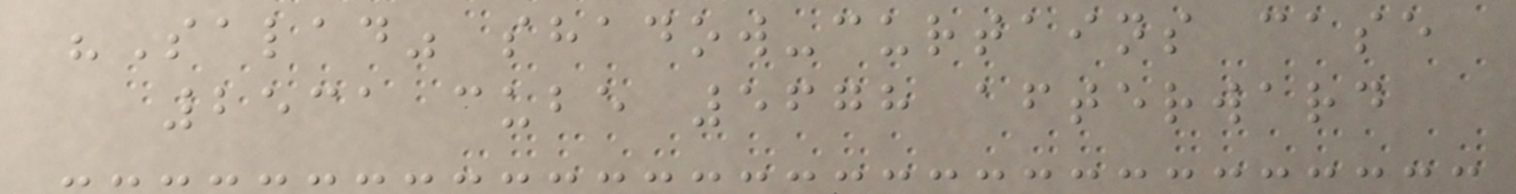"Salad" shadow-curtains case
2531 cube 5678 afterward
